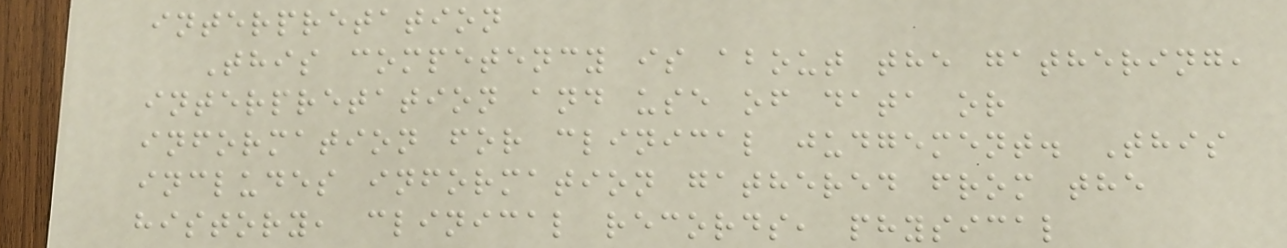interpretation
This competency is about the gathering,
interpretation and use of data or
information for clinical judgement. This
includes information gathered from the
history, clinical records, physical
